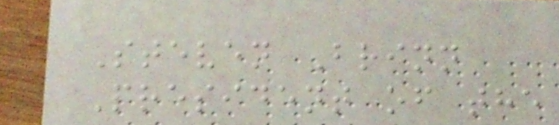Steven Brinn
President of the
